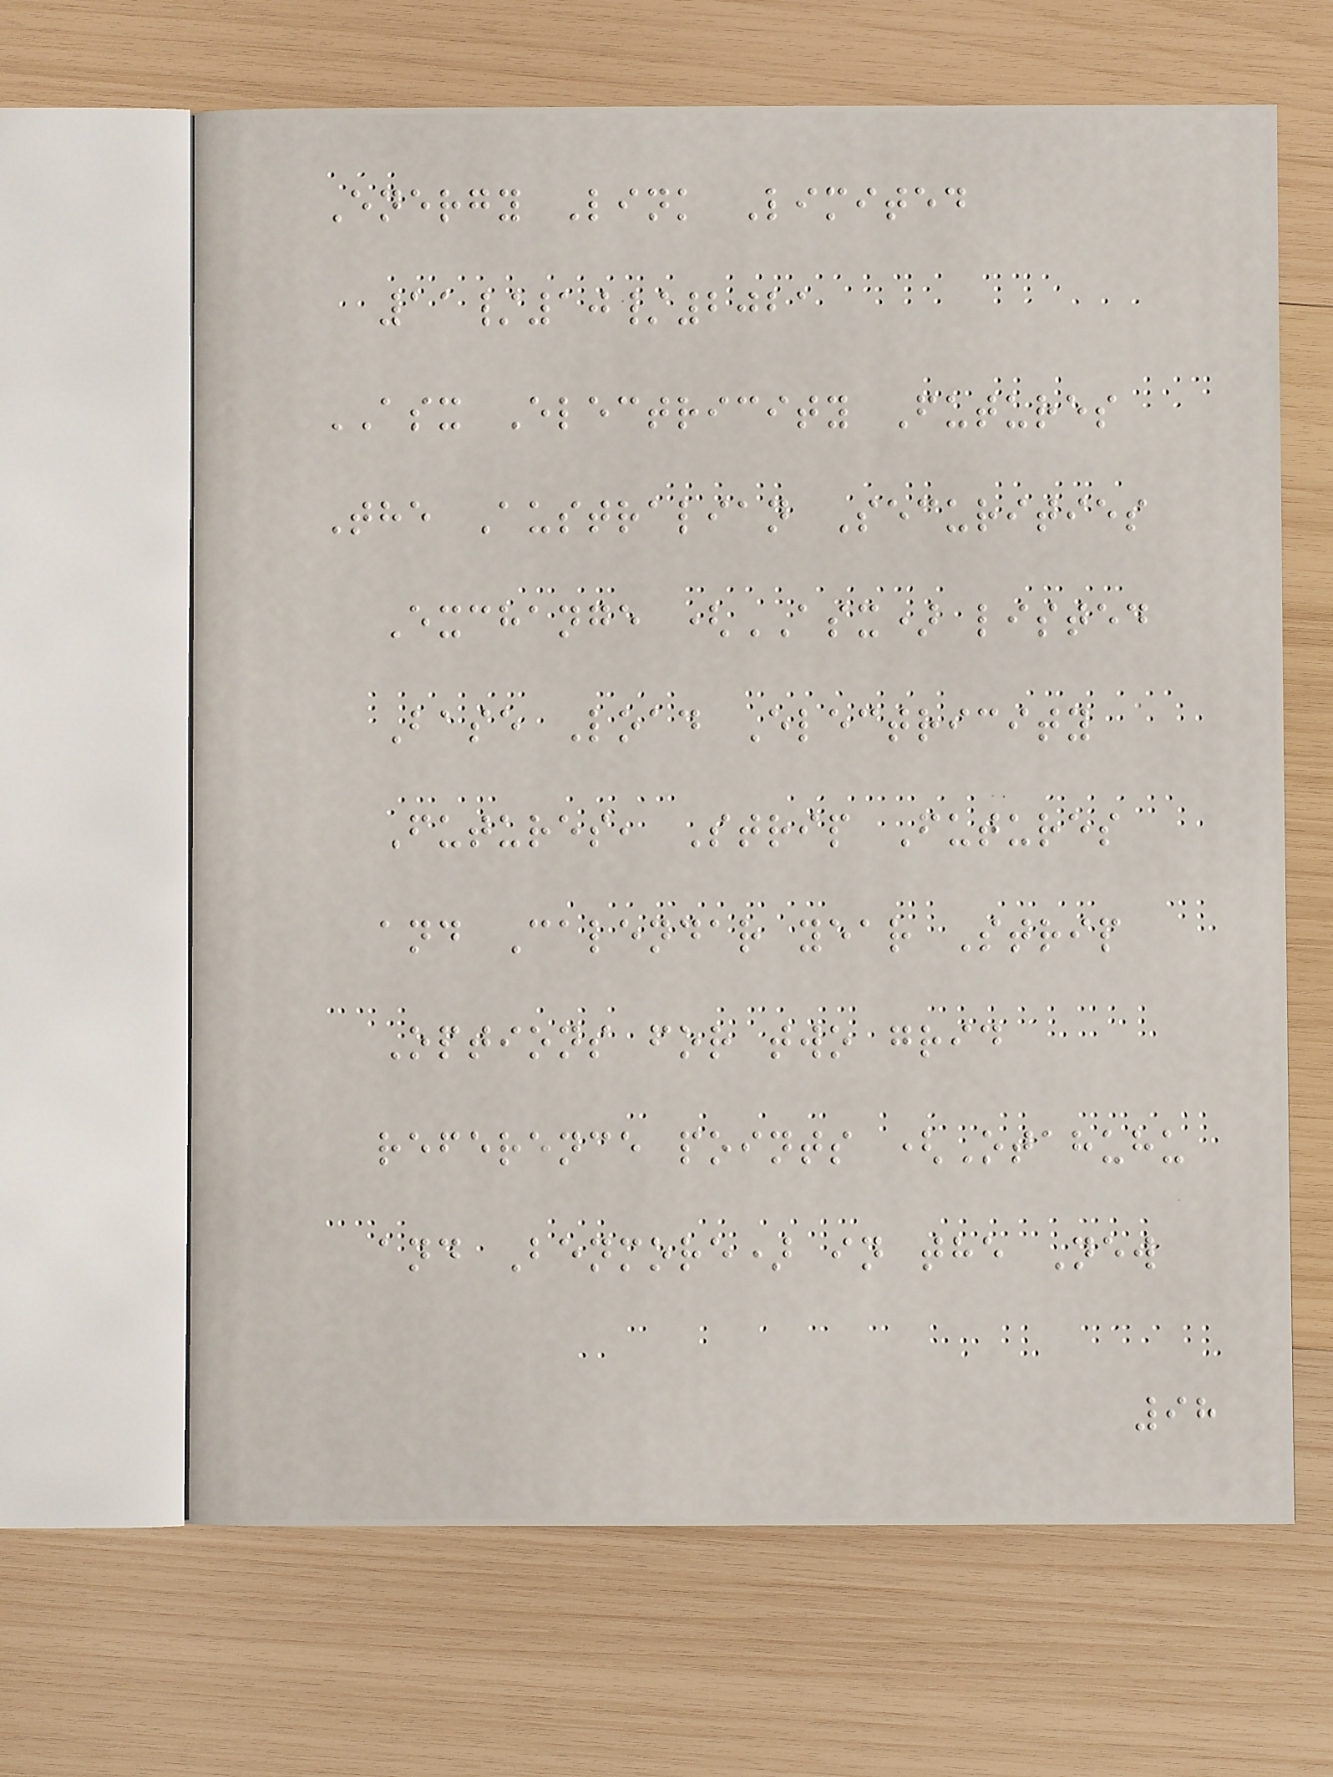Energy Link Limited
11/10/2021
ASX Electricity Futures
The Australian Securities
Exchange (ASX) listed
Base Load Electricity
Futures, Strip Futures
and Calendar year Strip
Options for two grid
reference points (Otahuhu
and Benmore) in the New
98
